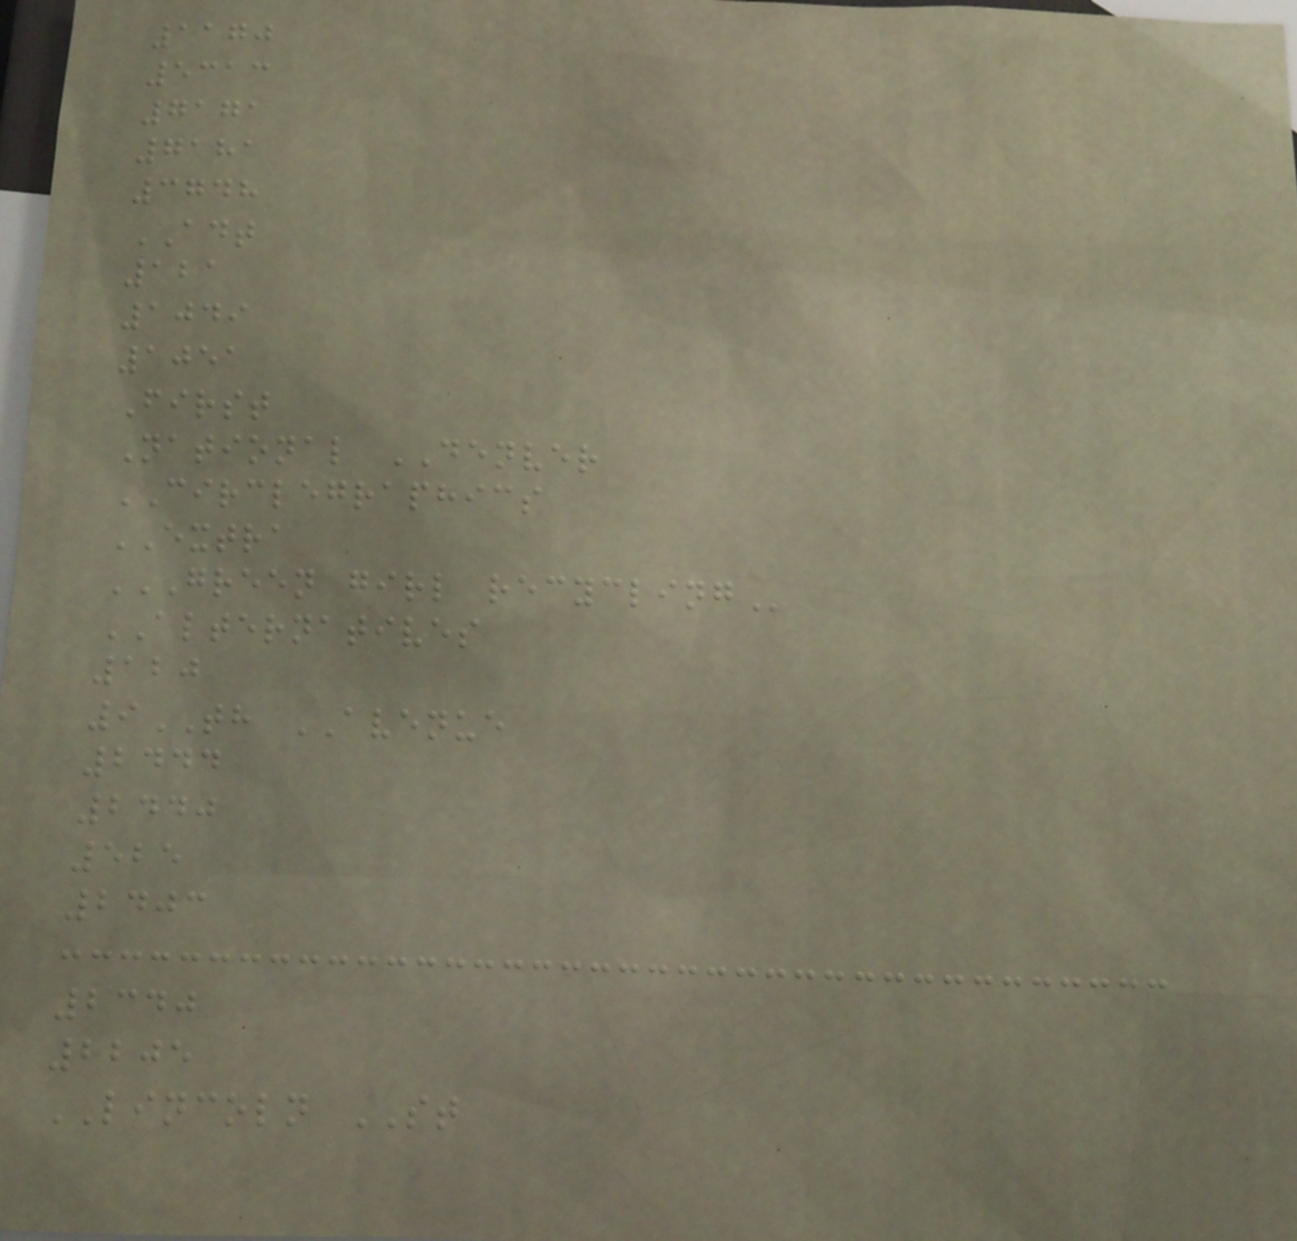1170
5313
7171
7181
3748
ADT
121
1049
1051
First
National DENVER
CIRCLEGRAPHICS
EXTRA
GREEN GIRL RECYCLING
ALTERNATIVES
120
9TH AVENUE
2444
2440
525
2403
2340
2205
LINCOLN ST
